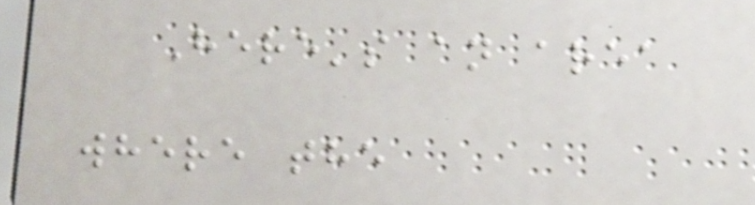Here's an area
where the
